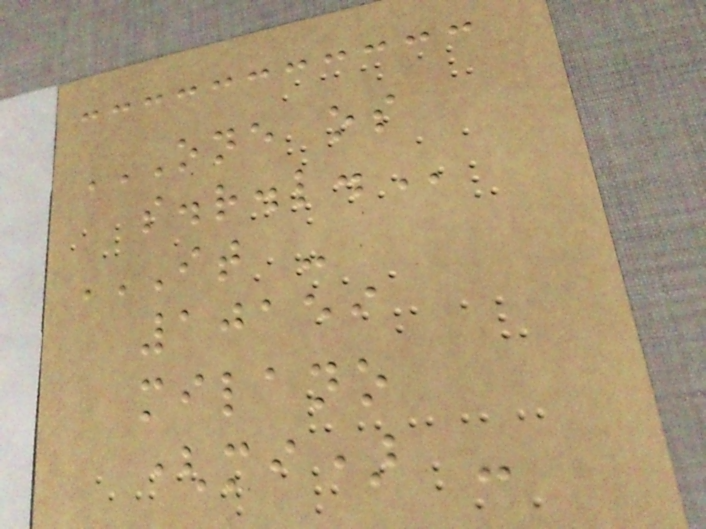ONE OS
S.R.L.
IT -
10159
MILANO
(MI) -
